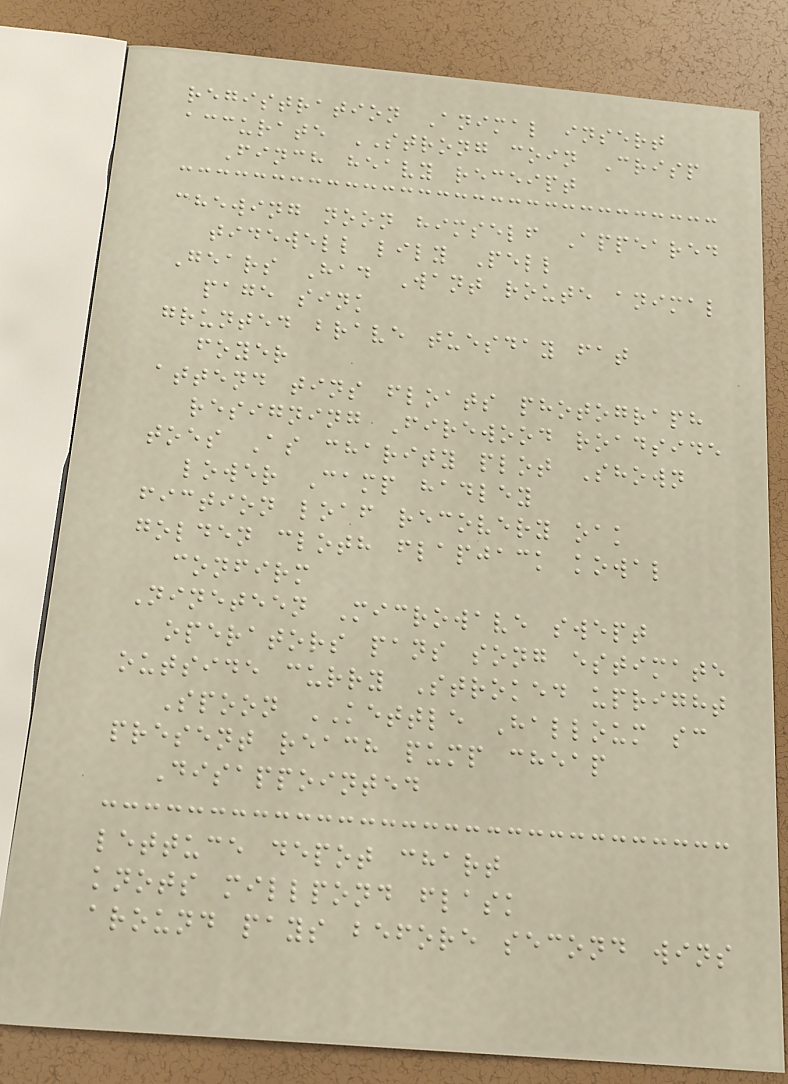registration Animal insert
accurate STRONG coin Crisp
Finch heavy receipt
chewing noon himself Appeared
tidewell lily Pell
Gears Had Want route animal
page sink
grunted brave tuesday fat
foyer
attend tins floats photograph
resigning Firewood roadside
toes As charity plot Shown
lower Camp hadley
fiction loaf recovery oak
golden cloth flapjack kowal
confirm
Nineteen Microwave swept
operators pans song estimate
outside curry Stroked upright
Spoon KETTLE Halloum sc
present reach pump cheap
Disappointed
lettuce depot chart
knots millpond flask
around pays before second wins
